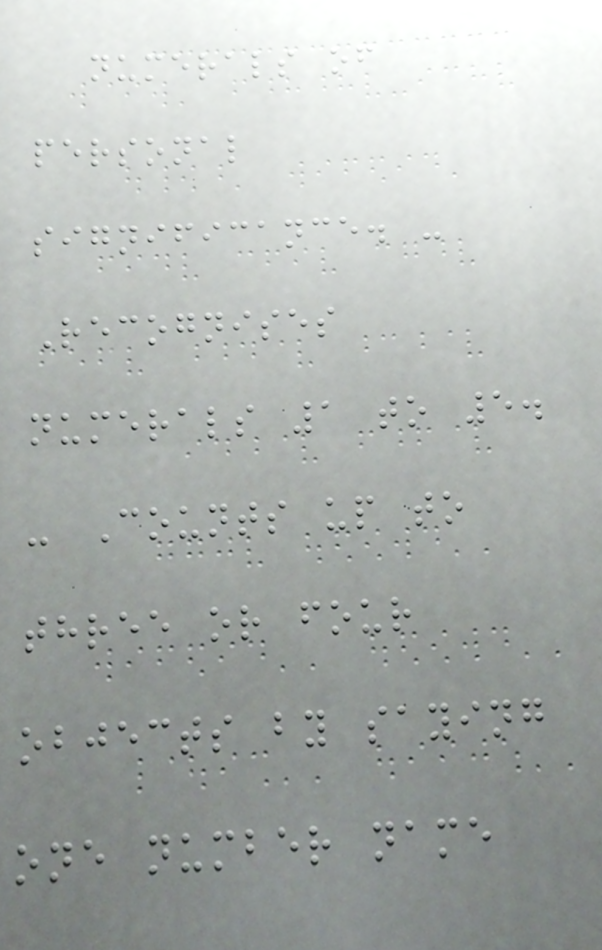numerals of
personal
significance. -
Recognises
numerals 1 to 5.
- Counts up to
three or four
objects by saying
one number name
